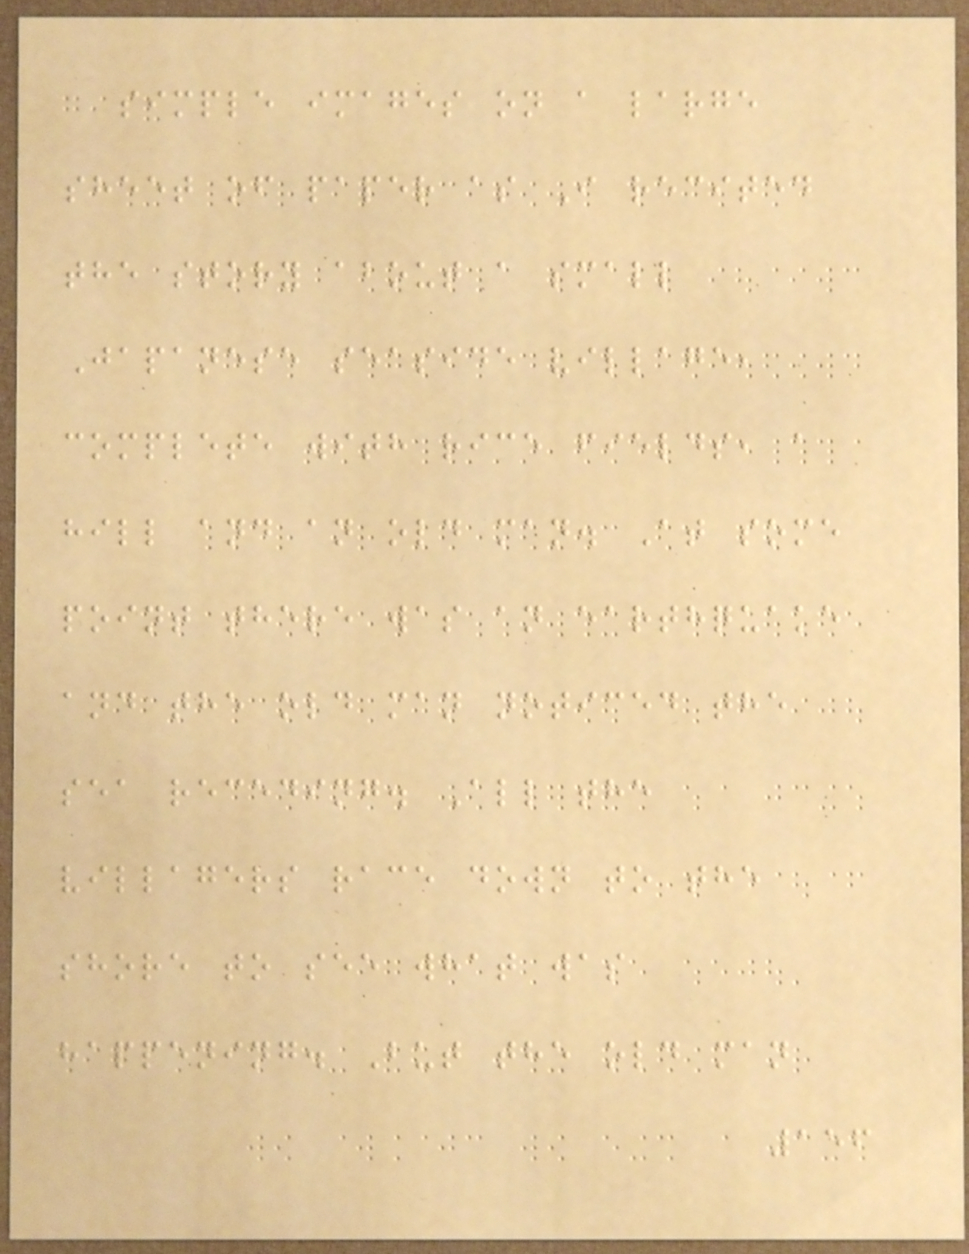simple images on a large
sheet of paper as I recited
the story about a small
Japanese seaside village,
complete with rice fields, a
hill and an old man. At some
point there was an earthquake
and the old man noticed the
sea receding. All the
villagers race down to the
shore to see what was
happening. But the old man
156
